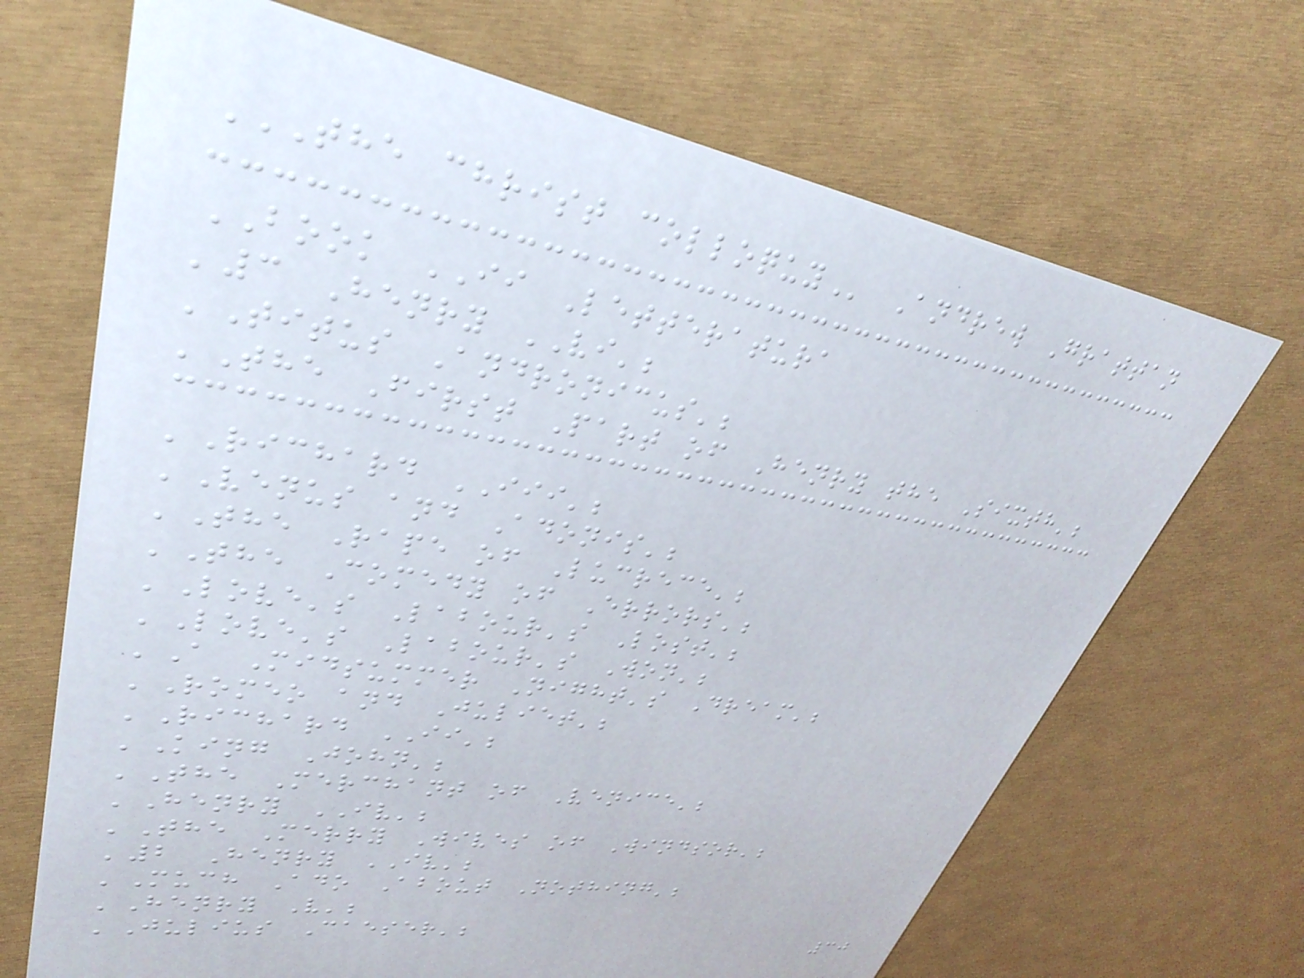THE CHRIST COLLOQUY Andrew Grattan
BOOK II Letteratura
'3 Henry VI';
'Titus Andronicus';
'The First Part of Henry the Sixth';
'Richard III';
'Venus and Adonis';
'The Rape of Lucrece';
'The Comedy of Errors';
'Love's Labour's Lost';
'Love's Labour's Won';
'A Midsummer Night's Dream';
'Romeo and Juliet';
'Richard II';
'King John';
'The Merchant of Venice';
'Henry IV';
'The Merry Wives of Windsor';
'2 Henry IV';
'Much Ado About Nothing';
'Henry V';
'Julius Caeser';
30
